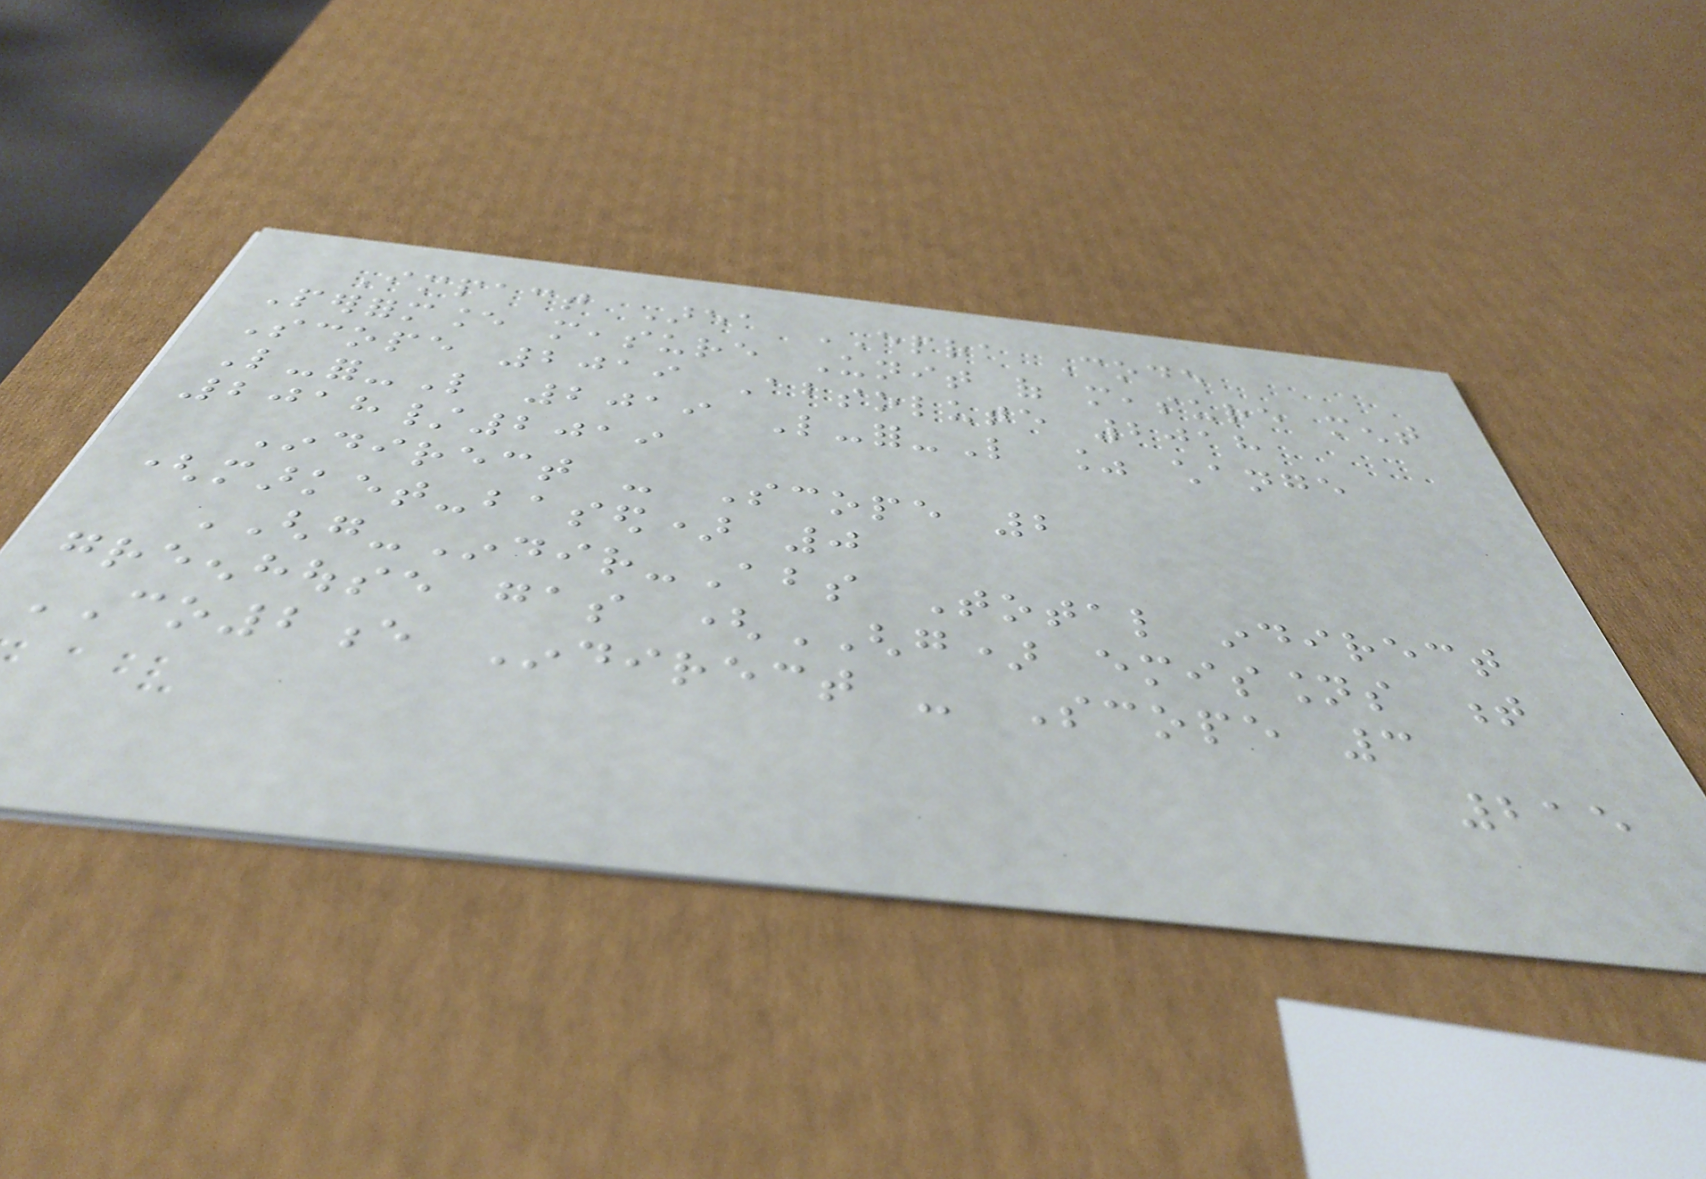Impact Area EPRA Code
Performance measure Unit of measure ment
Scope 2019 Absolute 2018
Like-for-Like 2019 Like-for-Like % change
2018/2019
Indirect - Scope 2
(market-based) 0
GHG-Indir-Abs Total indirect
greenhouse gas (GHG) emissions t
CO2e Indirect - Scope 3
215
